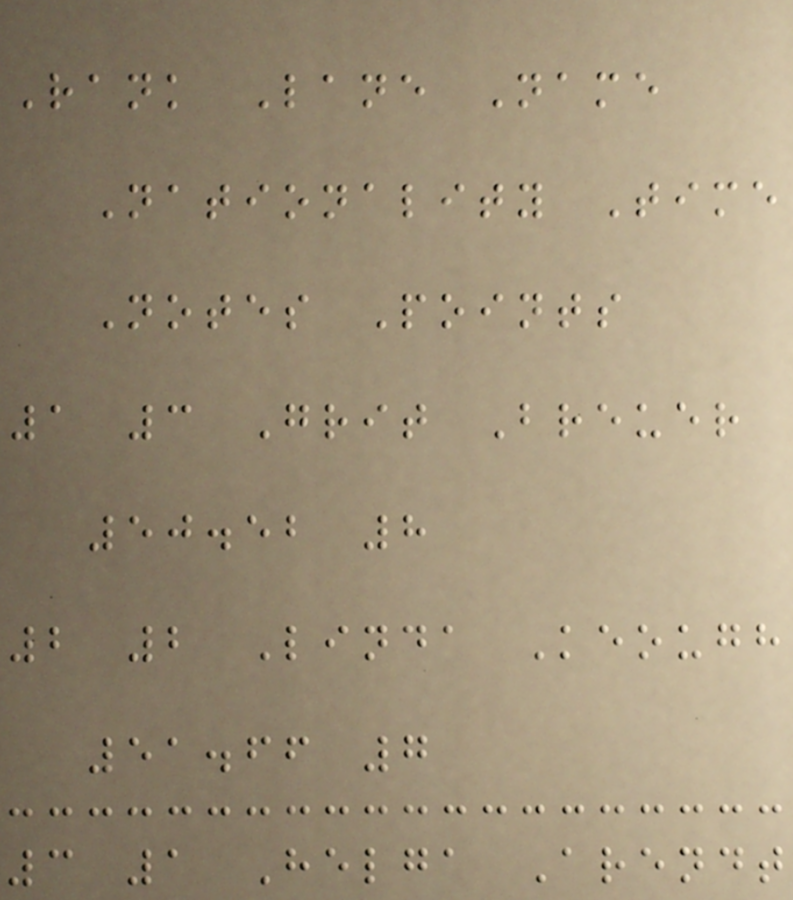Rank Lane Name
Nationality Time
Notes Points
1 3 Grit Breuer
50.52 8
2 2 Linda Keough
51.66 7
3 1 Helga Arendt
